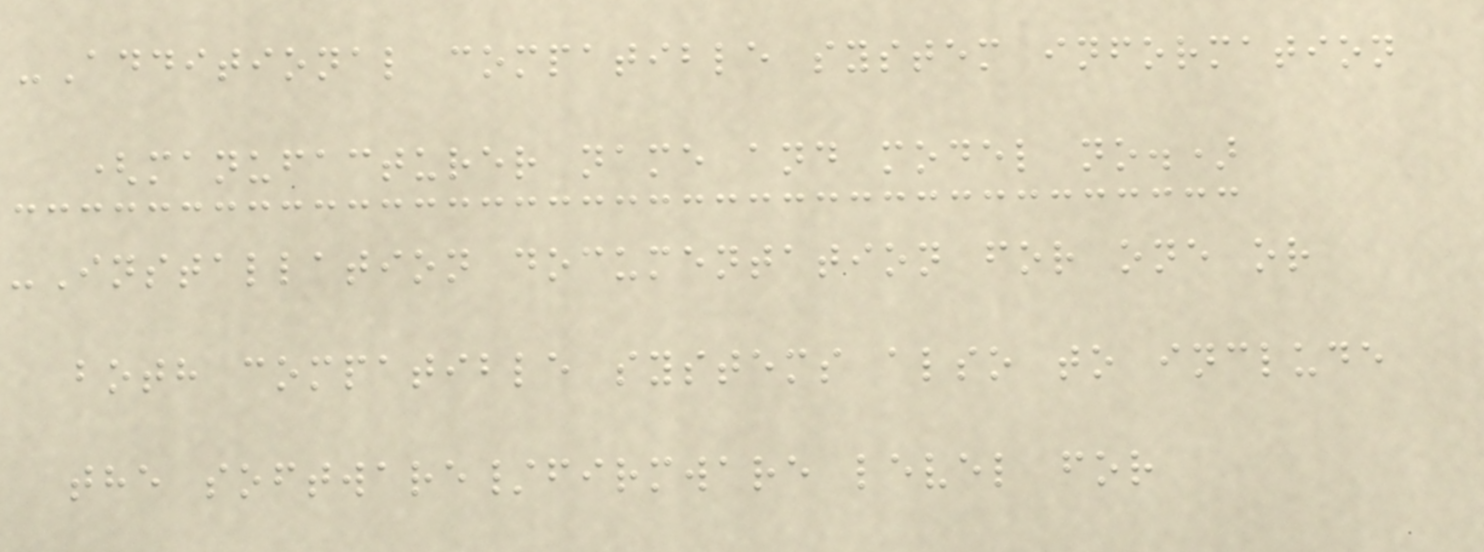-Additional compatible system information
(manufacturer name and model no.)
-Installation documentation for one or
both compatible systems also to include
the software/firmware level for
